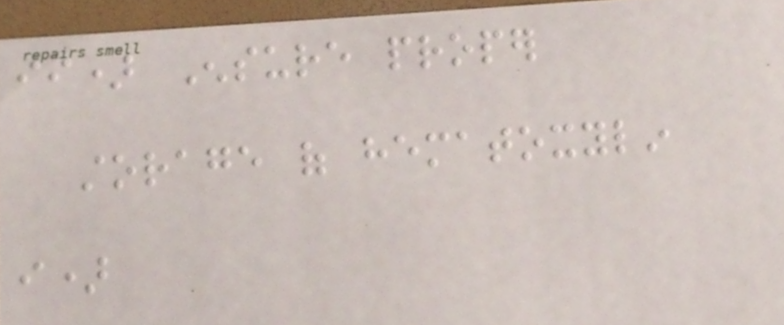ii) Ensure proper
storage of hematoxylin
i)
